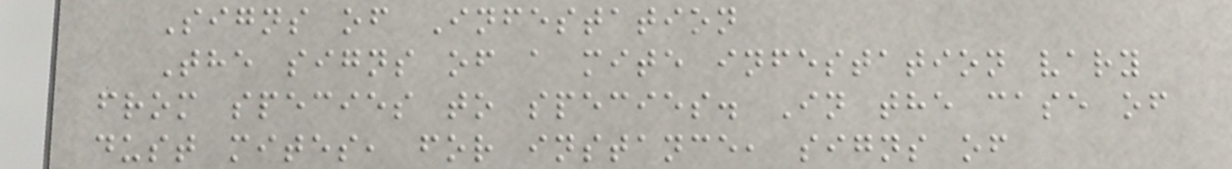Signs of Infestation
The signs of a mite infestation vary
from species to species. In the case of
dust mites, for instance, signs of
